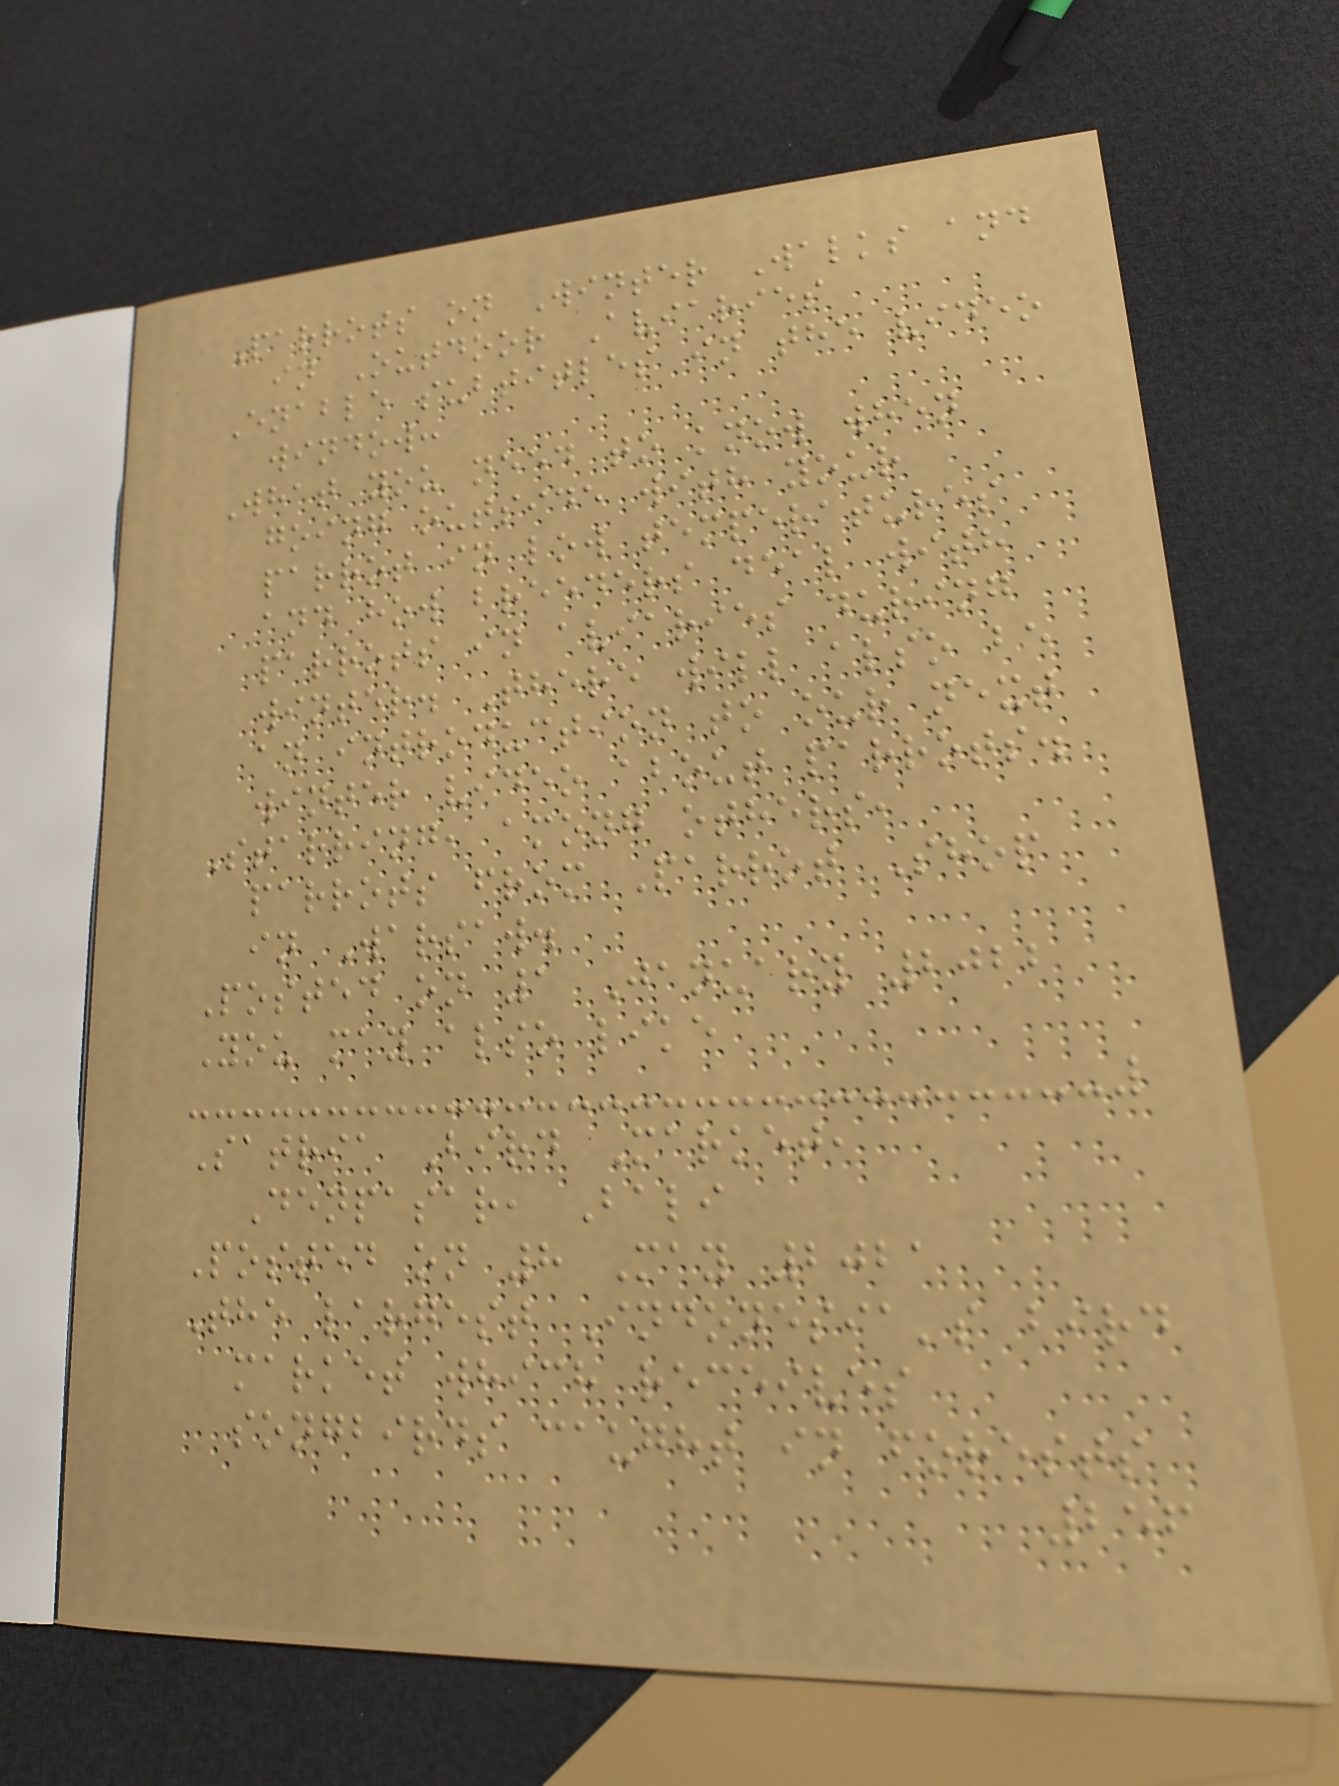Parrots on Winter Walks and
in Outdoor Aviaries
Enable subtitles in the video
window:
What you need to know when
going outside with your
parrot in low temperatures
and how breeders deal with
parrots in aviaries during
winter. There will also be
an introduction to our next
winter video about parrots.
Starring, among others,
parrots from Parrot Shop
in Warsaw.
Posted on 1 January 2022
You may also like
Satria Bird Market,
Denpasar, Bali
Posted on 8 May 2021
The largest Indonesia's bird
market which receives
songbirds caught in forests
256
